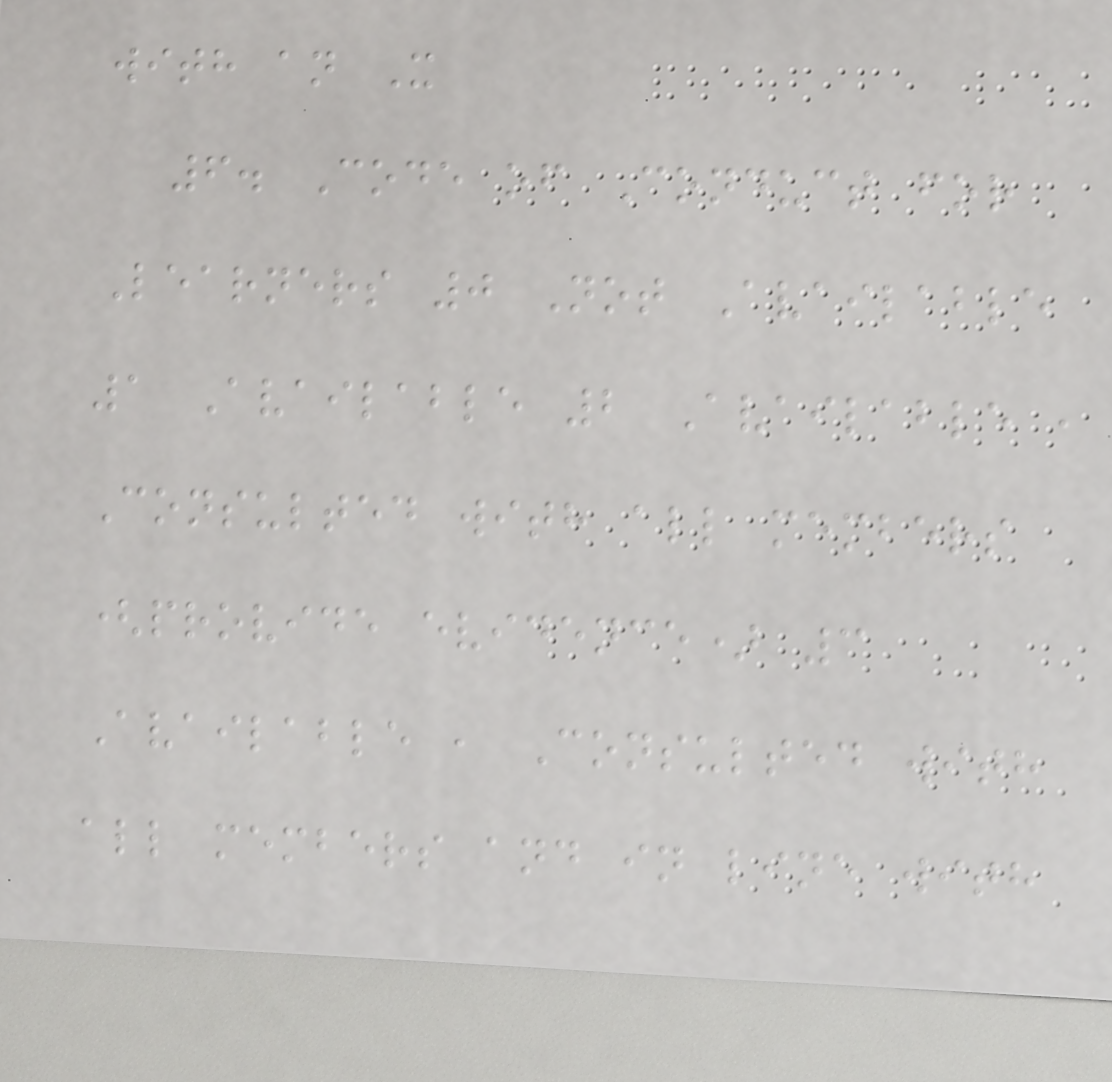with an X
6. Code of Conduct for
Learners 0 Not Available
1 Available 2 Available ,
Consulted with all members
(provide evidence) 3
Available , Consulted with
all members and in line with
